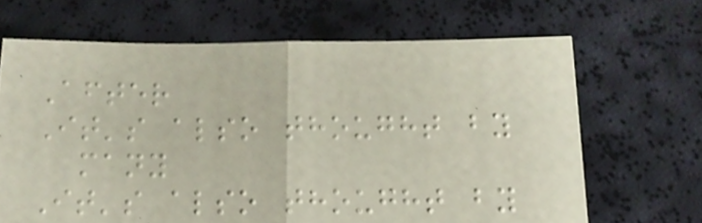After
It's also thought by
many
It's also thought by
